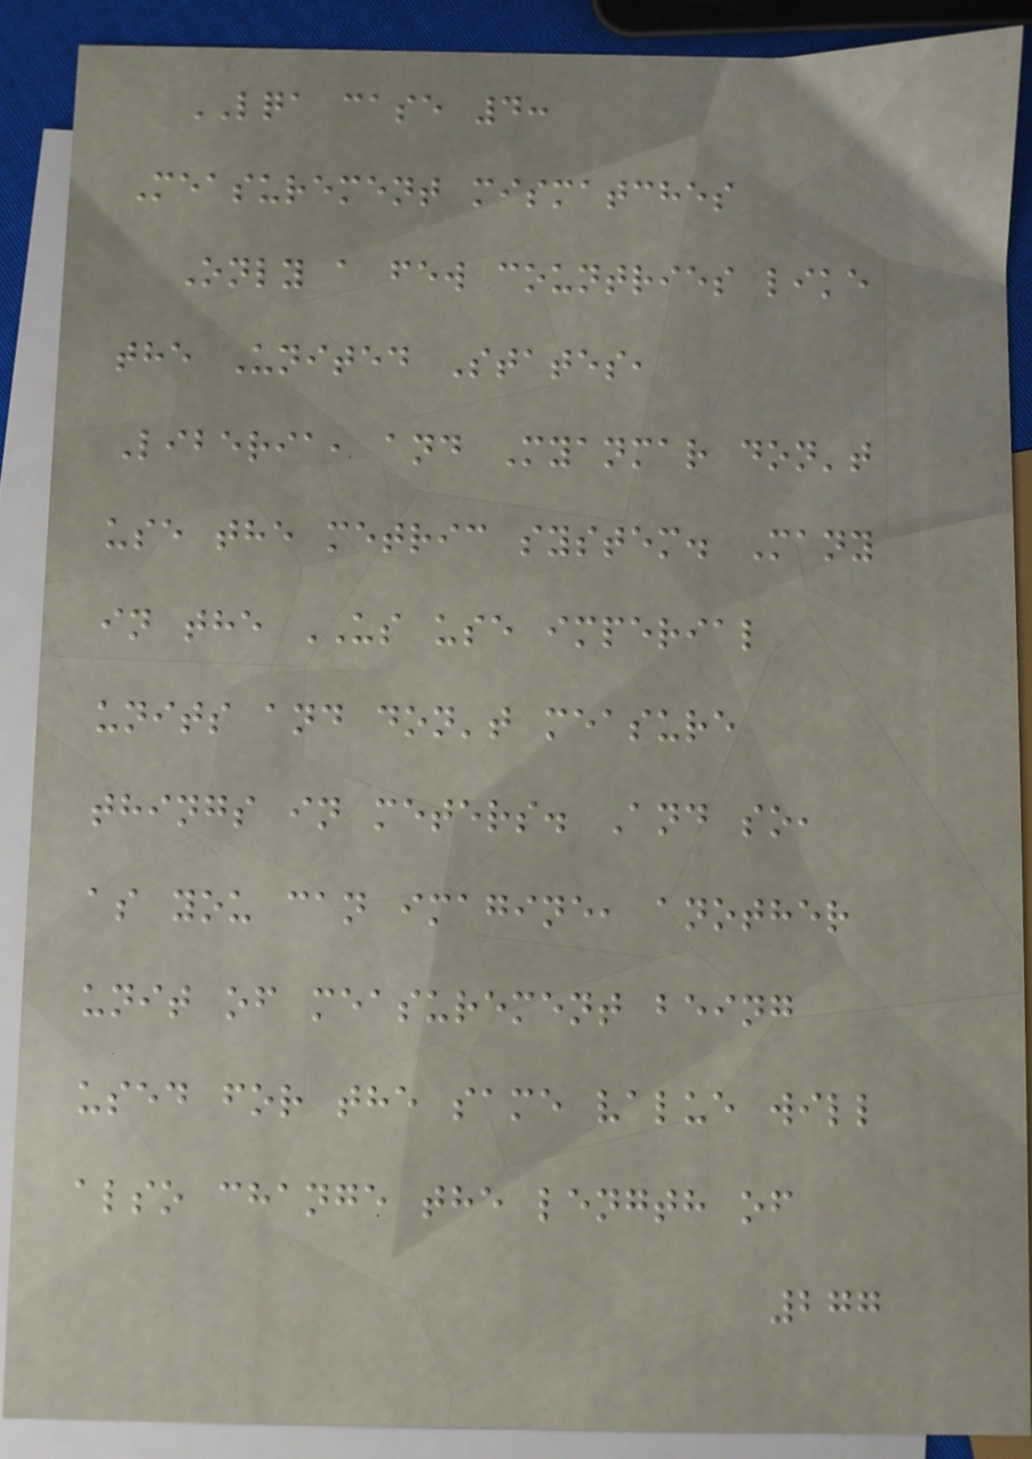LQA case 4:
Measurement mismatches
Only a few countries like
the United States,
Liberia, and Myanmar don't
use the metric system. Many
in the US use imperial
units and don't measure
things in meters. And so,
as you can imagine, another
unit of measurement being
used for the same value will
also change the length of
277
